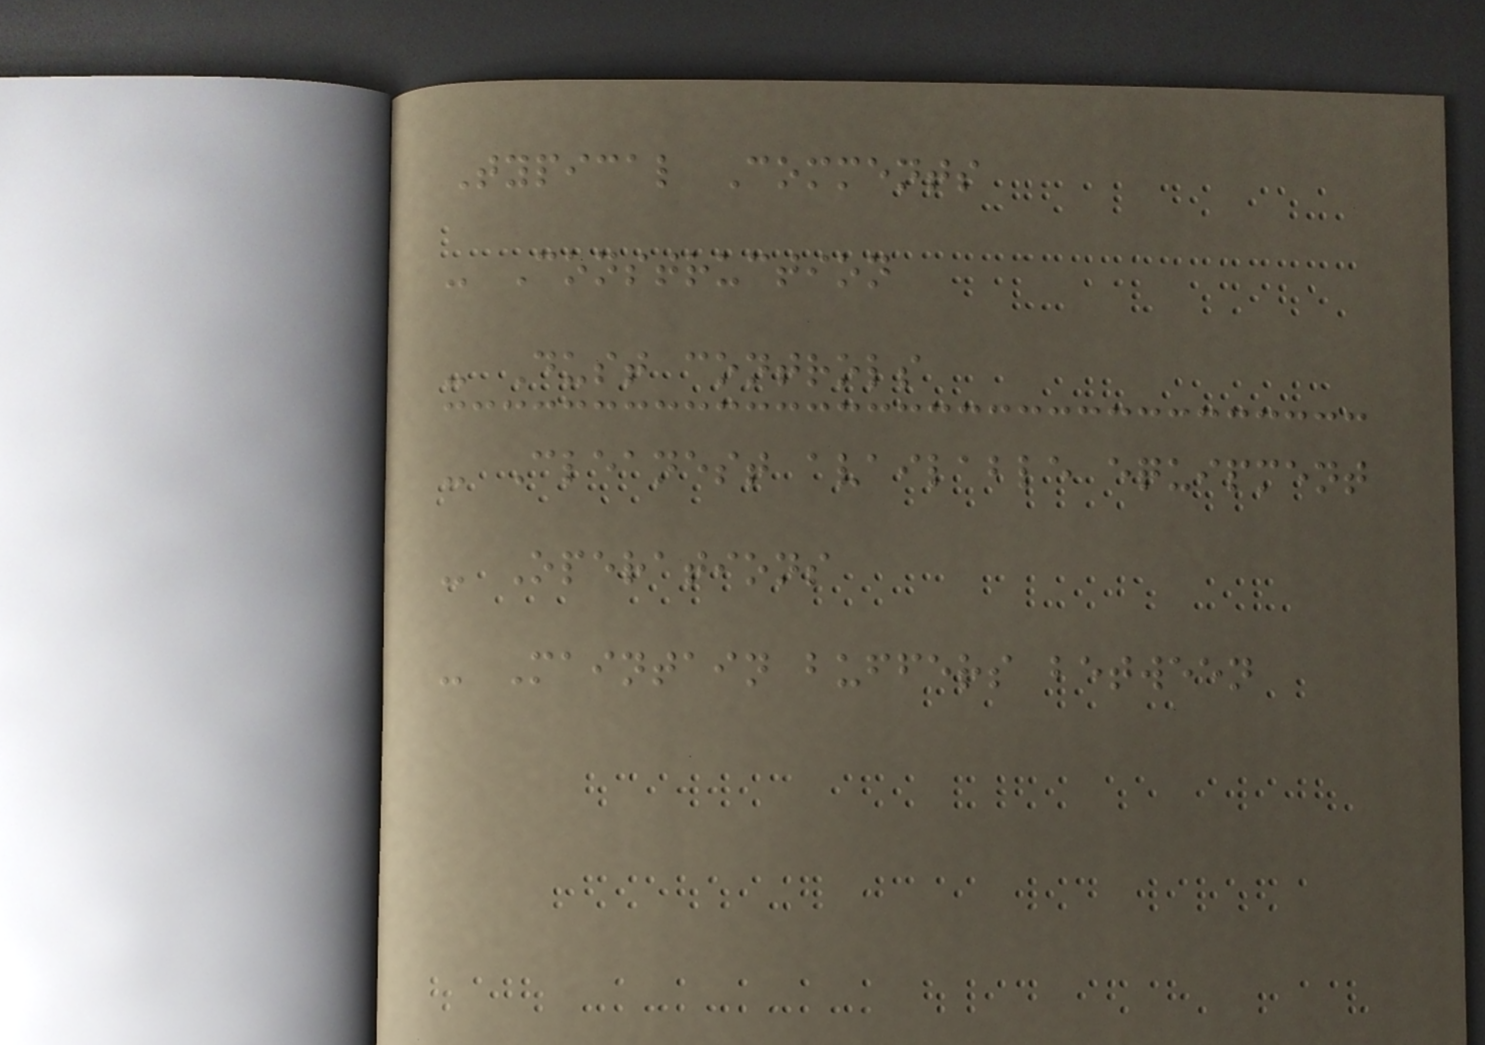Typical Comments
- Construction
- Dust controls
- Cleanest available equipment
- Operations
- Maintain buffers between
